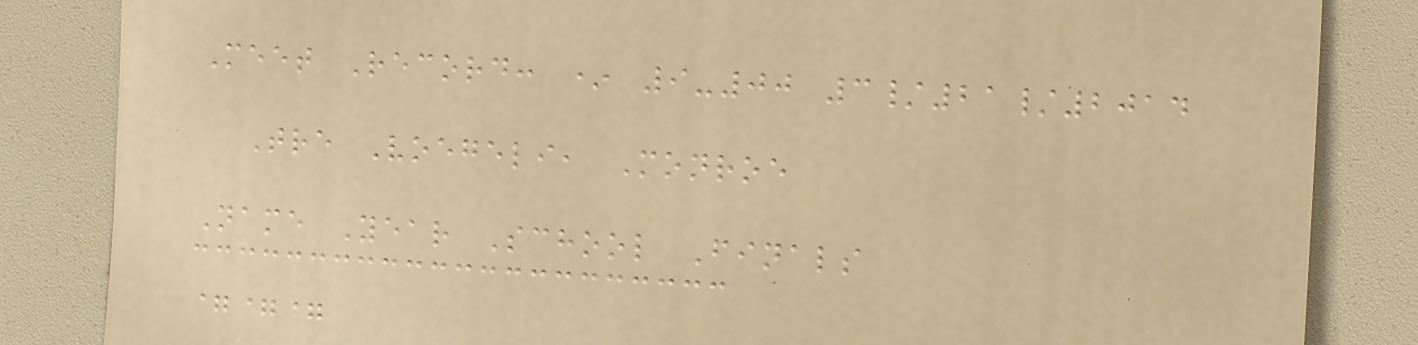Meet Record: * 9-00 3/21/2014
Tre Voegeli, Monroe
Name Year School Finals
===
